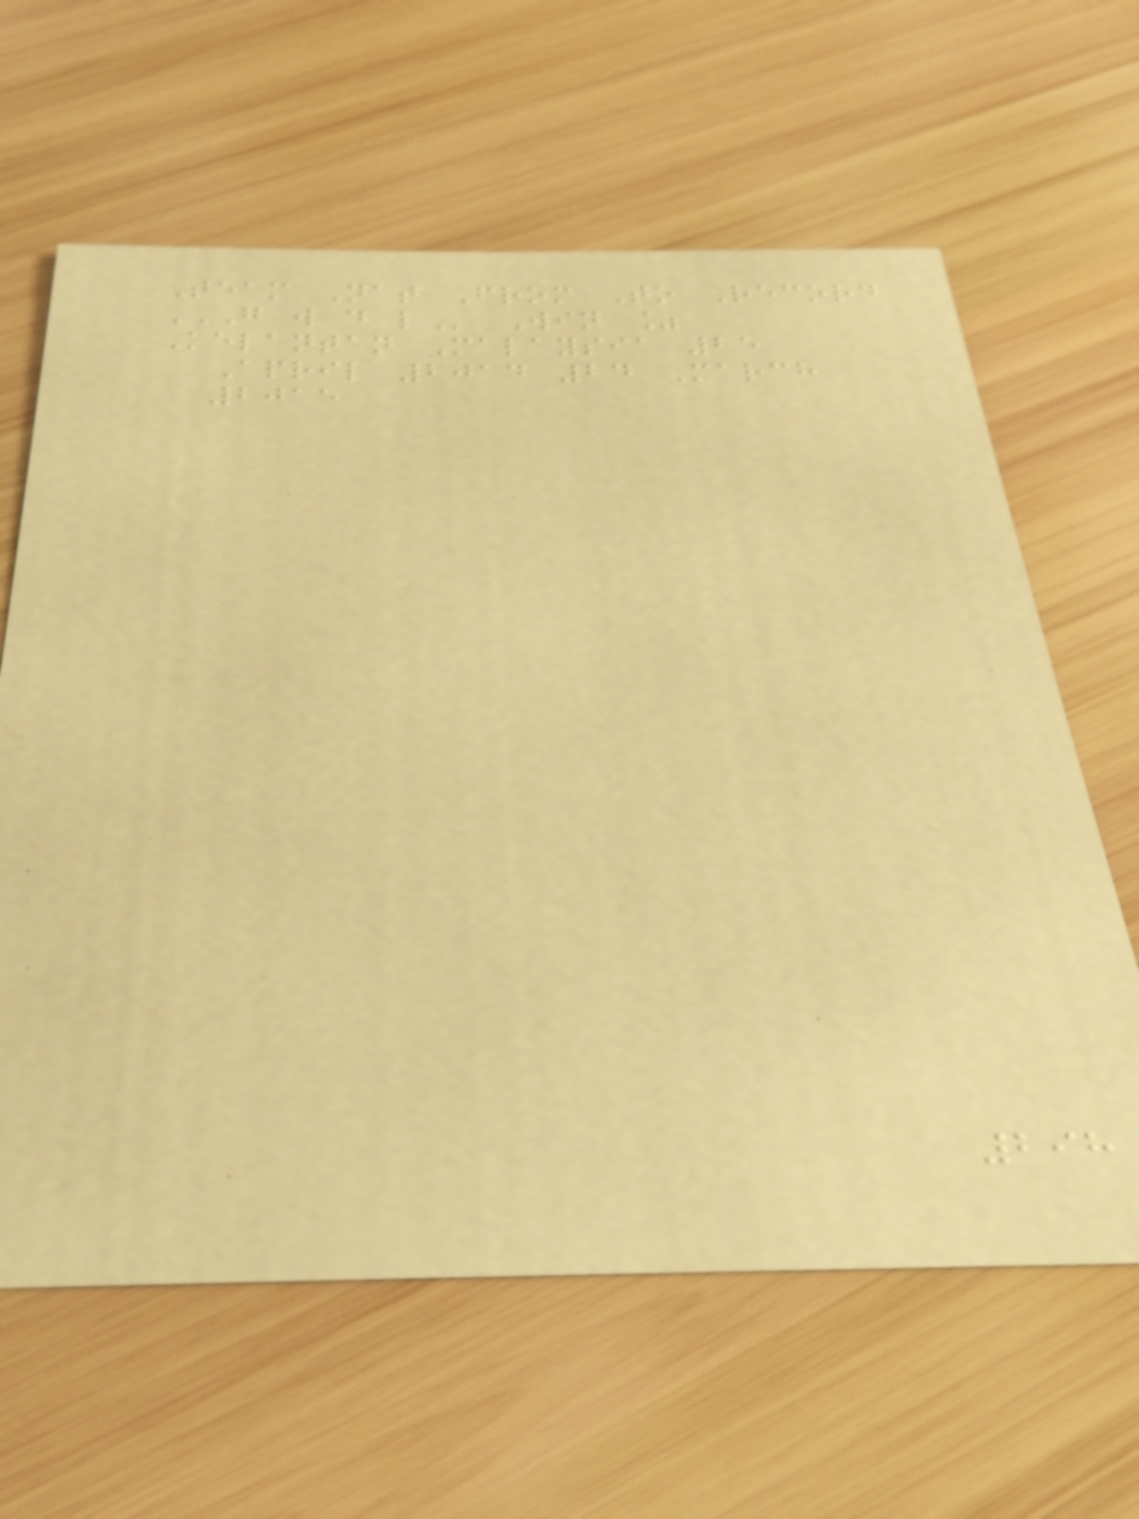Team Nat From To Record
G W D L Win %
Kelantan Malaysia 25
April 2014 24 March
2015
298
